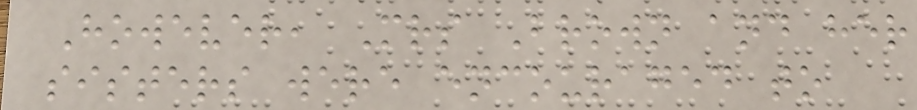However, Mrs Brown and her
sisters were encouraged to
